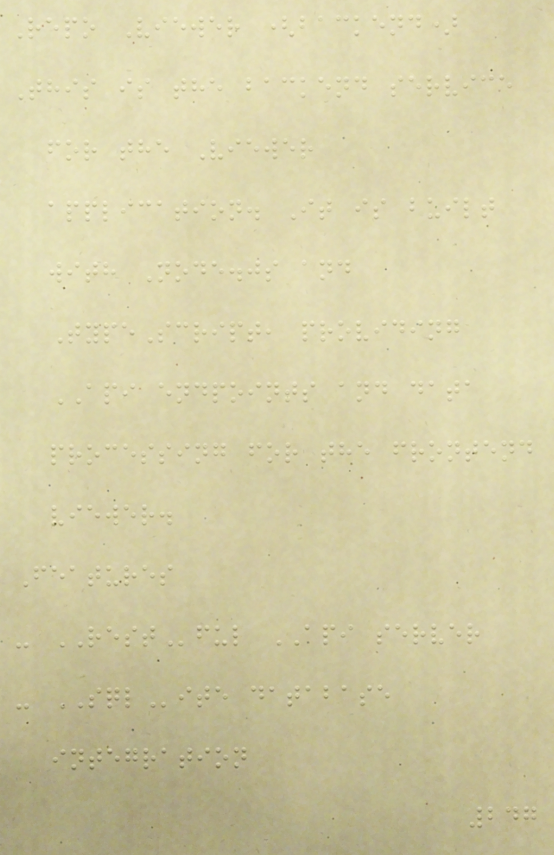Repo Viewer (backend)
This is the backend service
for the Viewer
application. It is built
with Node.js and
TypeScript, providing
API endpoints and data
processing for the frontend
viewer.
Features
- RESTful API server
- SQLite database
integration
247
